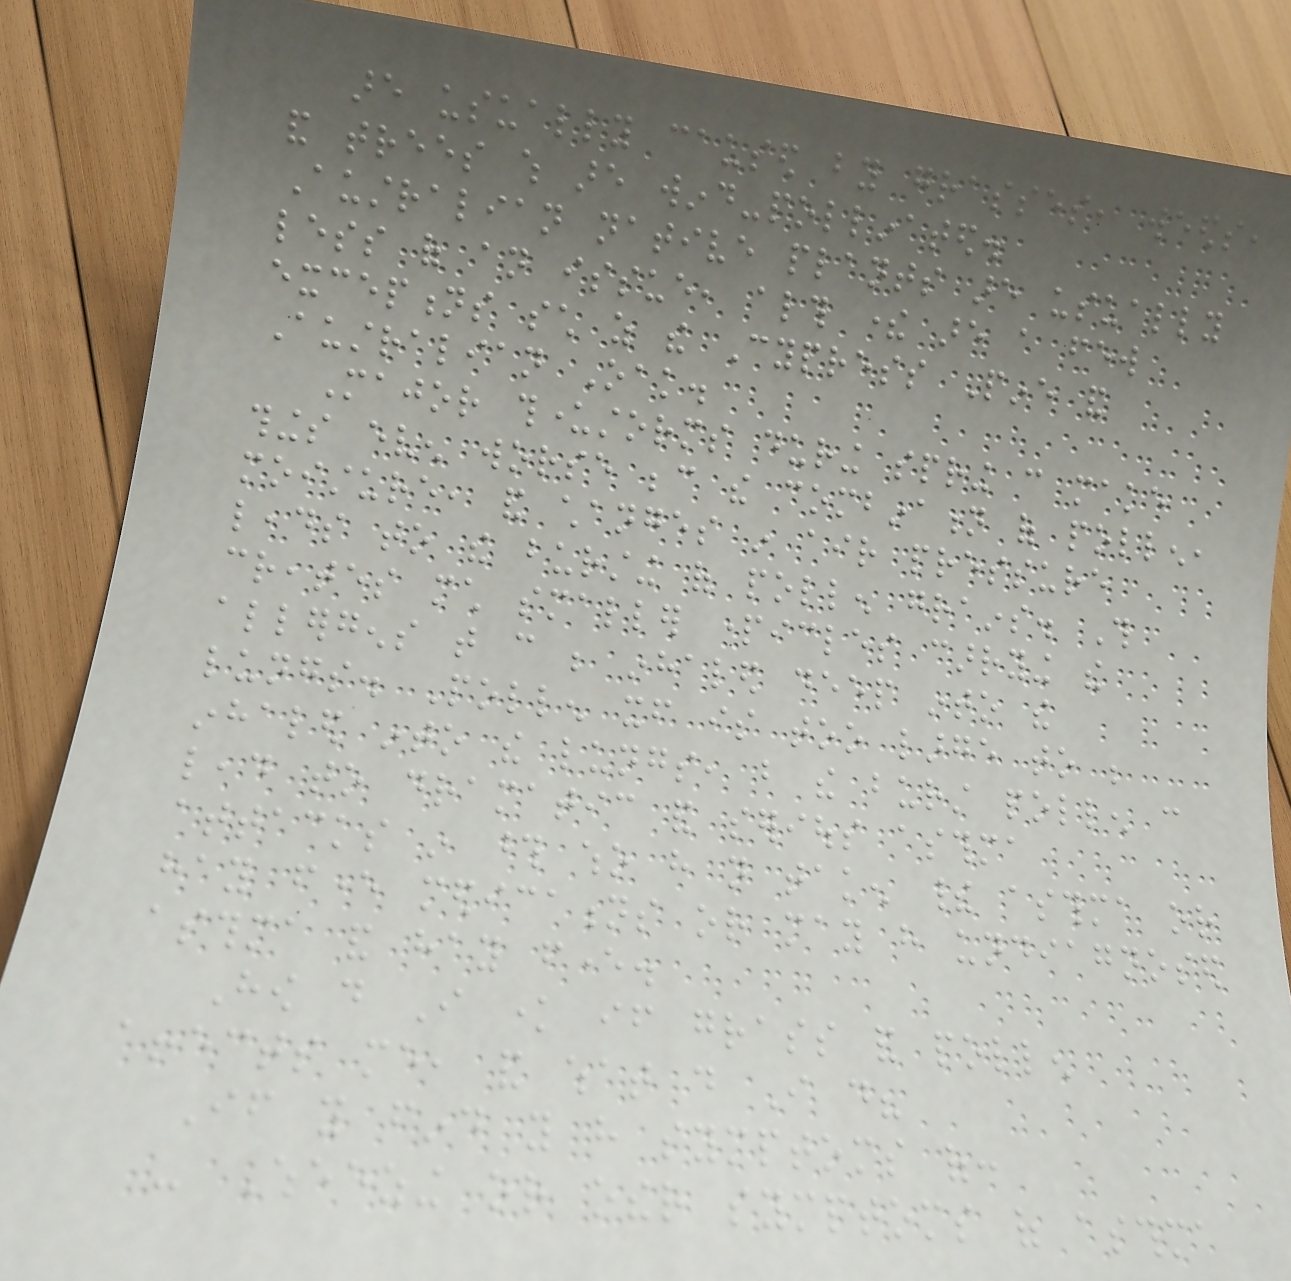are usually caused by grasses, weeds,
and trees which are wind-pollinated.
Australian native plants are usually
less of an issue, although there are a few
exceptions such as the Cypress Pine and
Australian Oak.
Major thunderstorms during spring can make
things even worse because the combination of pollen,
moisture, and changes in air pressure
leads to the bursting of pollen grains. This
creates much smaller particles carrying the
allergens that can be inhaled deep into the
lungs. Pollen itself is too large to be
inhaled into the lungs, but the burst pollen can
lead to dramatic and serious asthma
attacks in those who have not taken their asthma or
hay fever medications or may have undiagnosed
asthma and hay fever.
How do I know if grass and pollen
affects me, and what do I do?
If you find you have symptoms of:
- Wheezing or other symptoms of asthma
